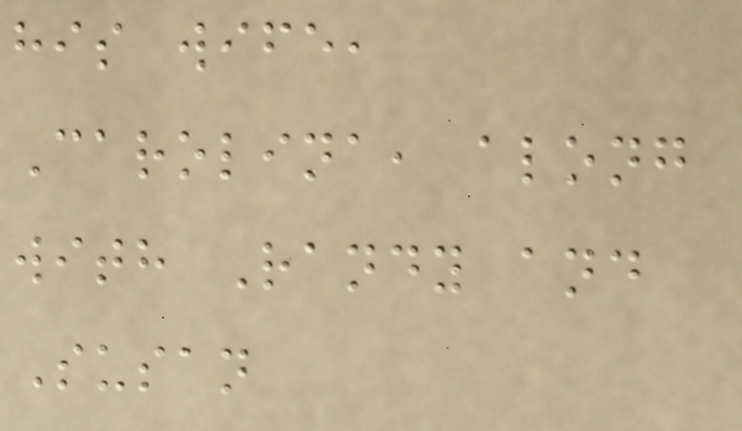his wife,
Carolina, along
with Randy and
Susan
